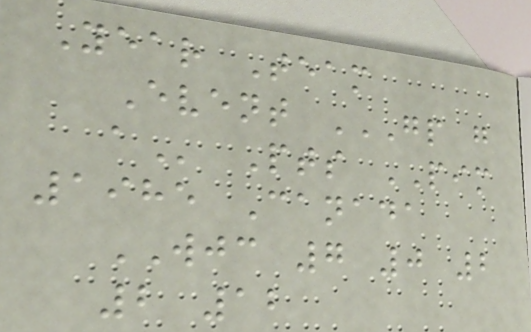Year Team
Event GP G
A Pts PIM
1985 Canada
WJC 7 0 2
2 12
